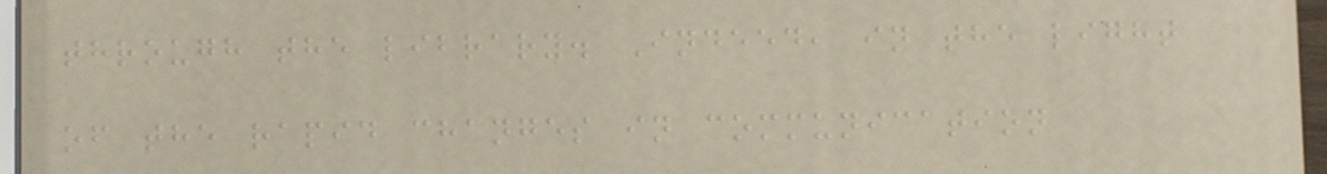through the library. Indeed, in the light
of the rapid changes in communication
